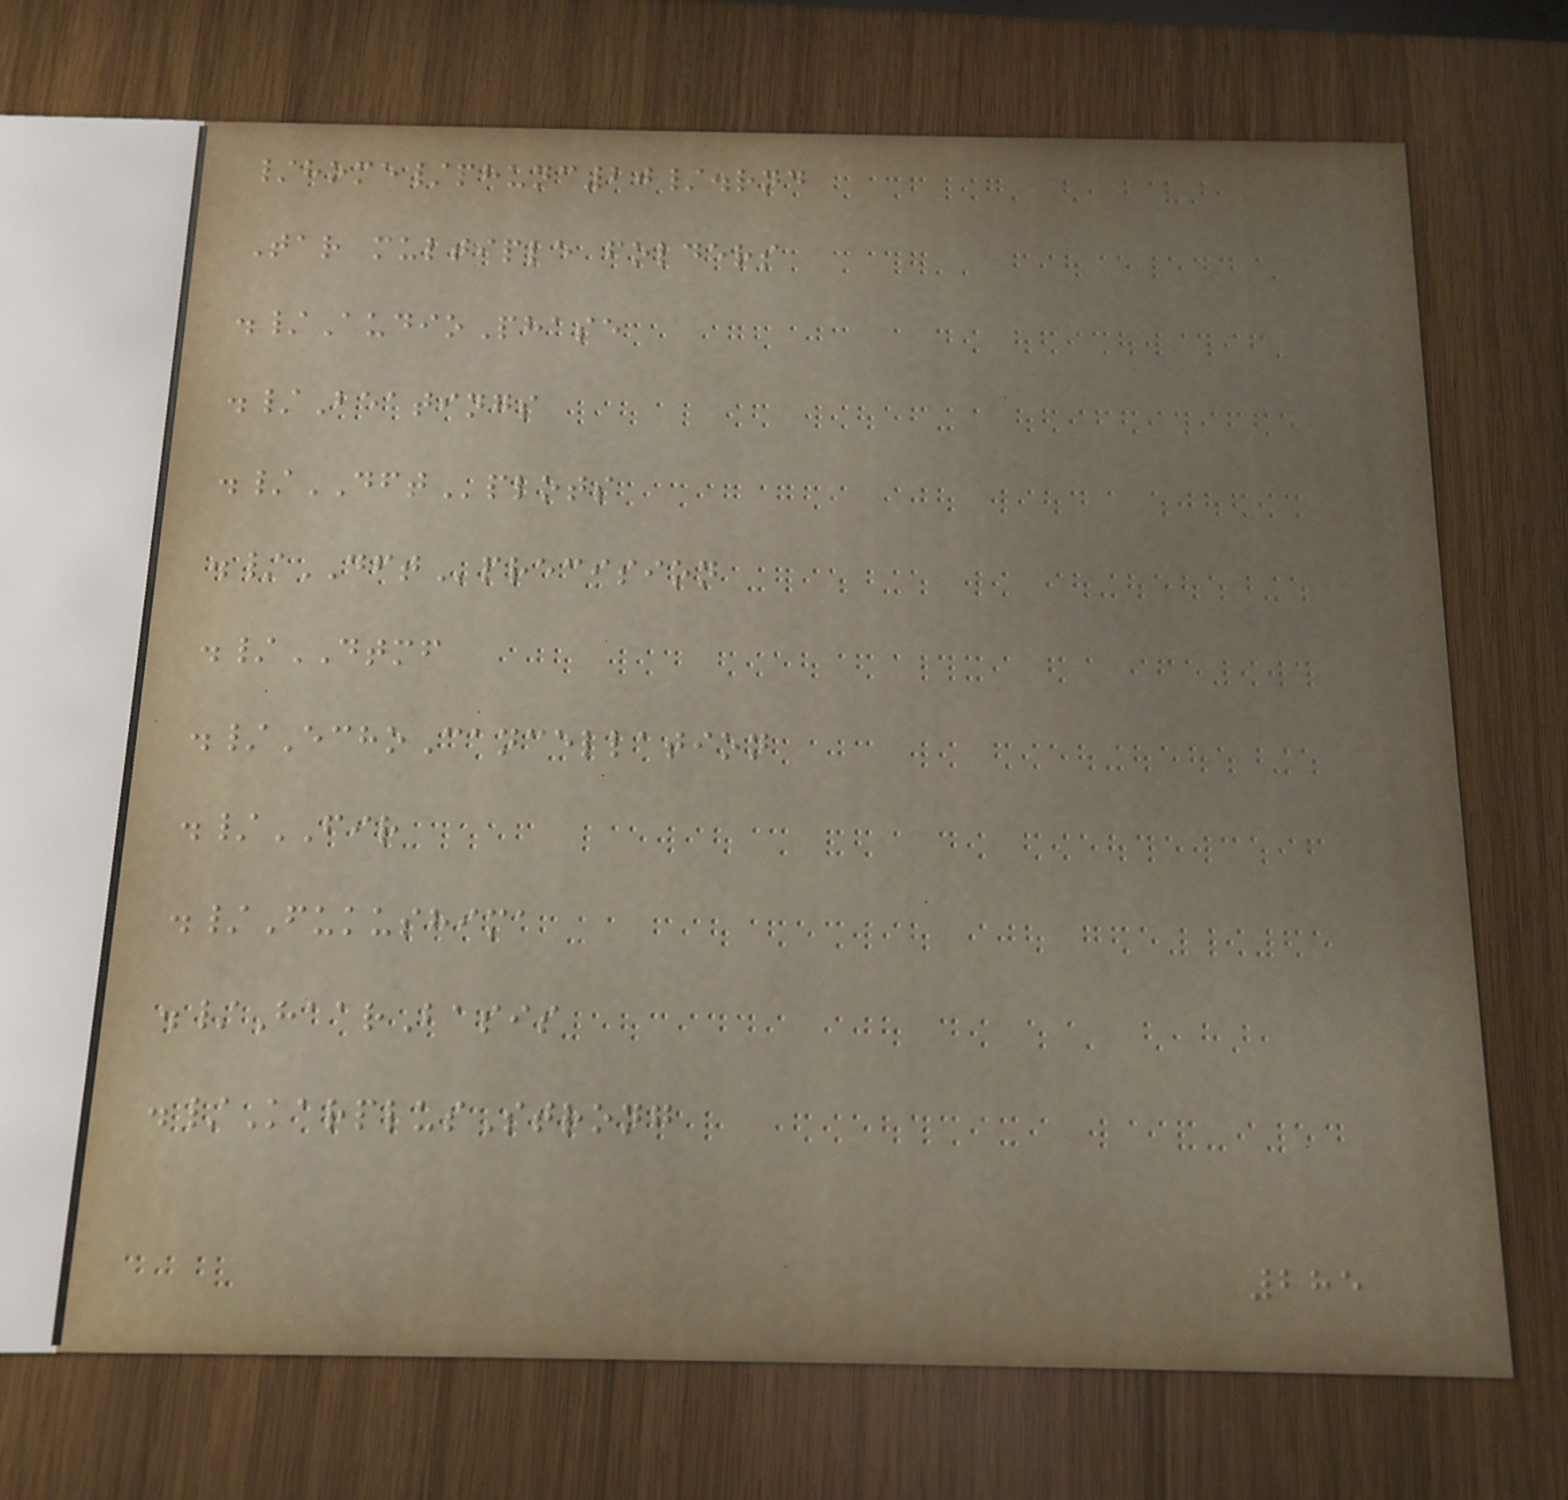/home/phunc20/.rnd
Tar multiple folders
./AudioPhase
./Beatings
./DFTplots
./DFTprecision
./DTMF
./EchoCancellation
./FIR
./Fukushima
./HaarBasis
./KarplusStrong
285
